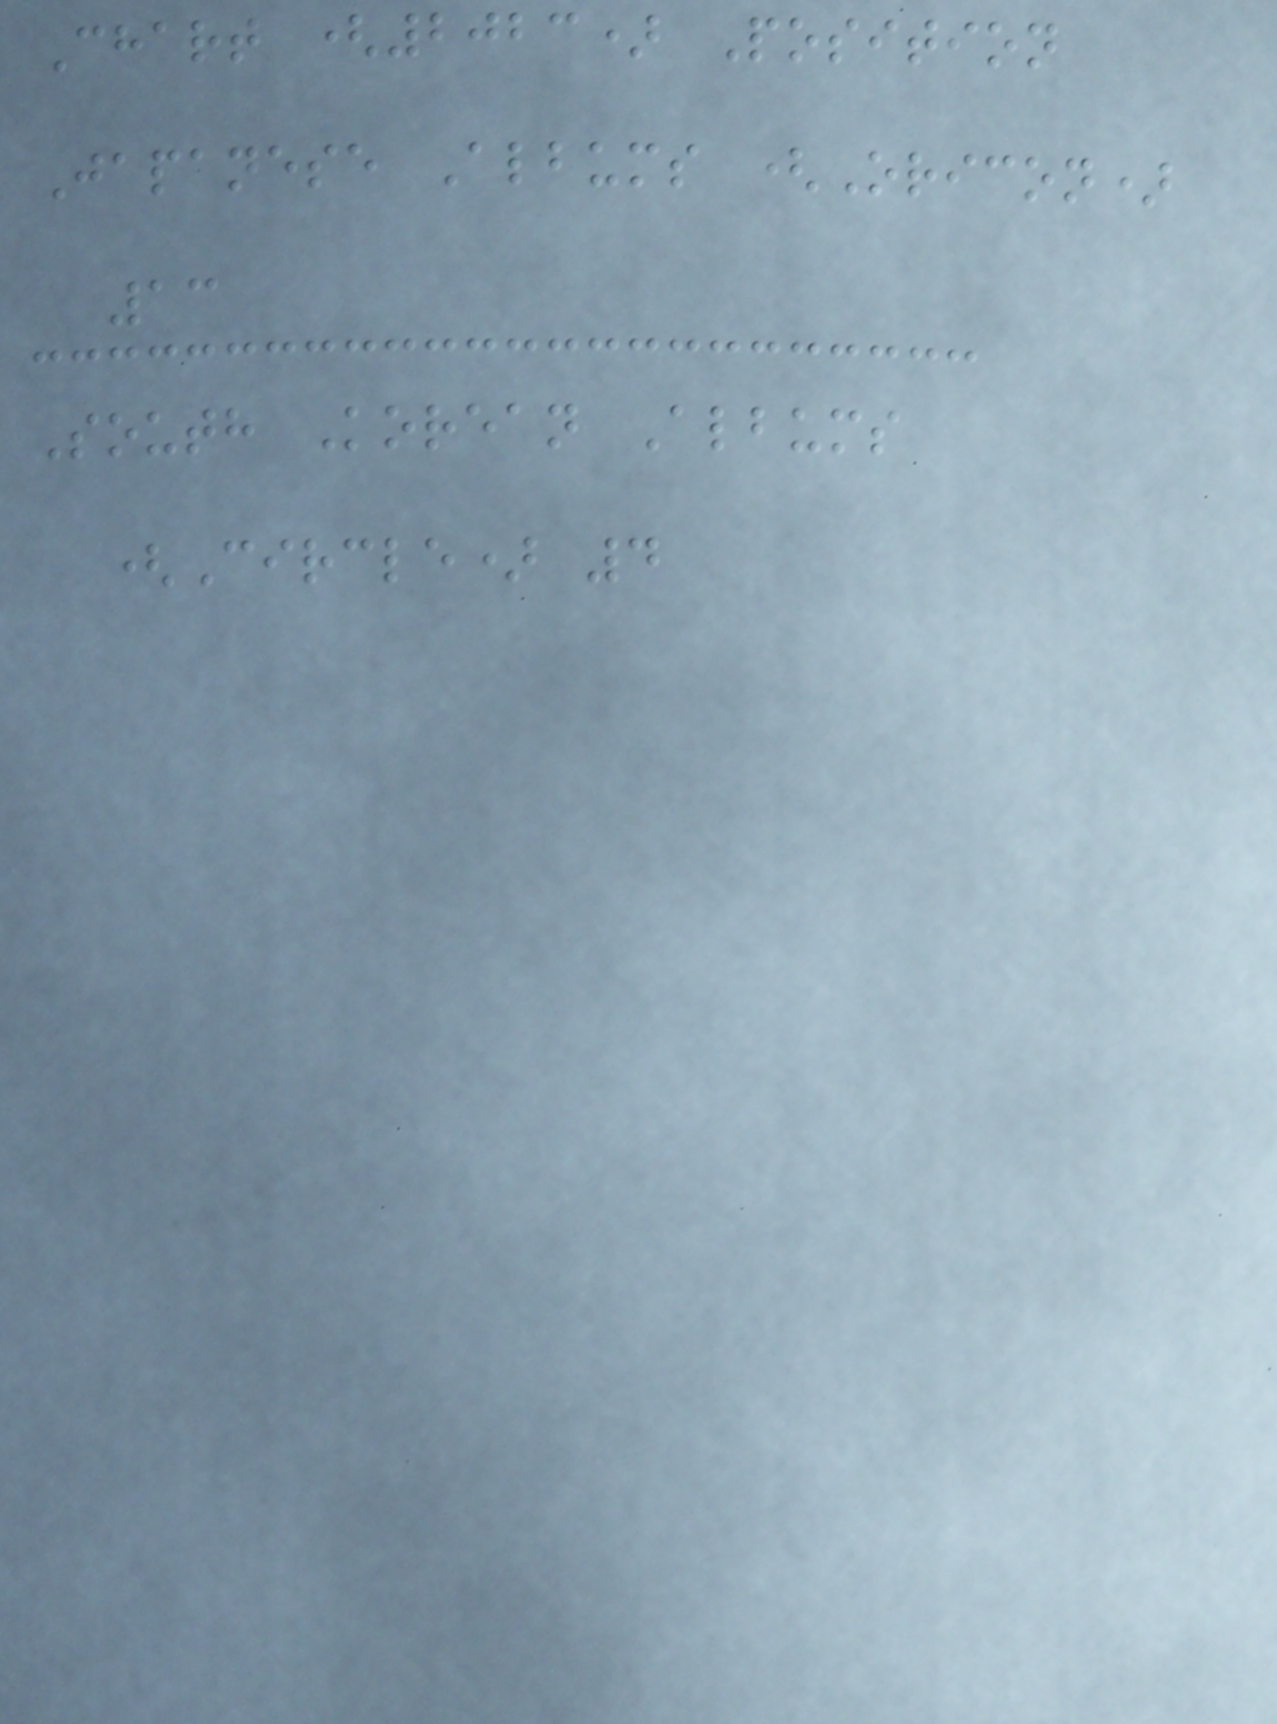Chart (2023) Position
Japanese Albums (Oricon)
13
South Korean Albums
(Circle) 4
